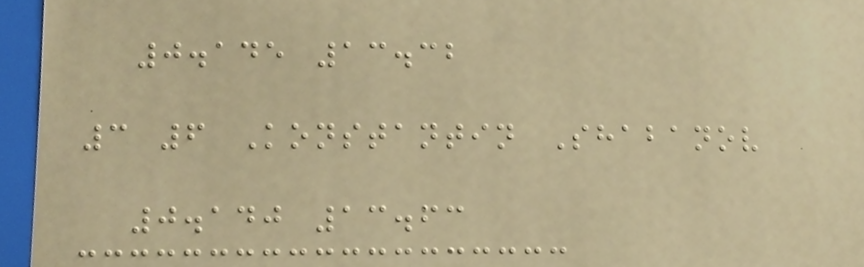0.145 13.32
3 6 Konstantin Shabanov
0.140 13.63
